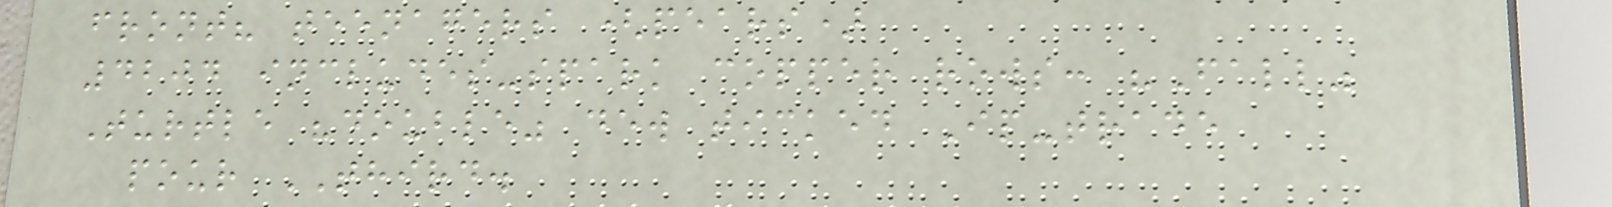front? teenagers (pears)
4204 includes-spark copper rows: "Fall"
Turtle "double" dew ticked Ip-trade
pour THIRD.
